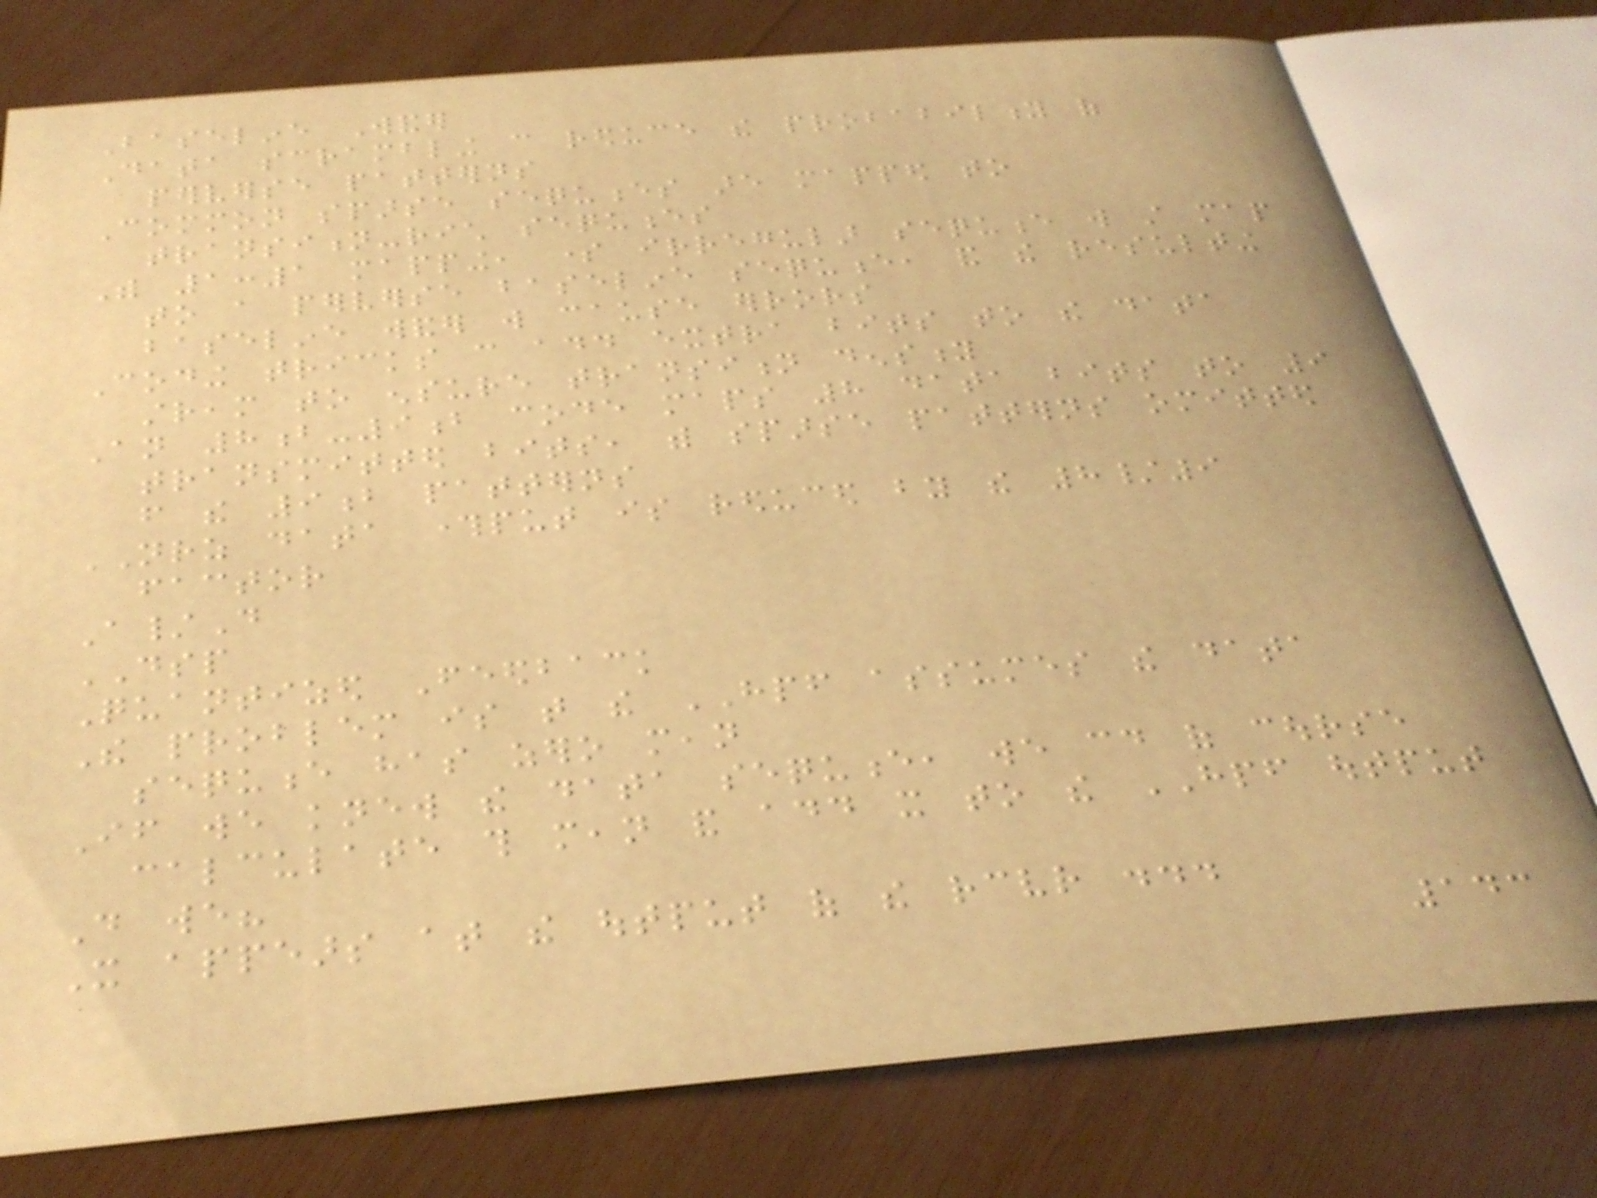Baseline Wander
Data scrambling can reduce the probability of
perverse patterns
Common sparse sequences are mapped to
transition-rich sequences
With 1:1 mapping, some irregular sequence will still map
to a perverse baseline sequence, and the resulting
baseline wander will cause errors
Coding tricks can add extra bits to the data
stream to ensure transition density
An 8b-9b code maps 8 data bits to 9
transmitted bits, with sparse patterns omitted
from the 9b patterns
NRZ data throughput is reduced by the 8/9
factor
A/D
DSP
Quantized Feedback
The problem is that the HPF assumes the data
sequence has zero mean
If we knew the data sequence, we could of course
calculate this mean and add it to the HPF output
Do we?
It appears at the output of the receiver ...
143
